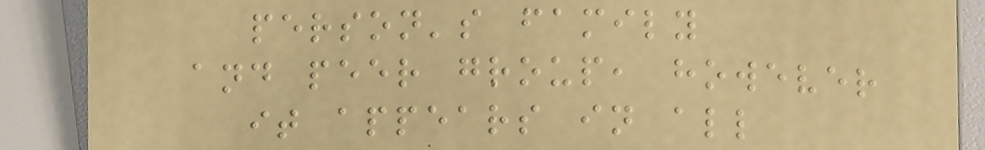person's family
and peer group, however
it appears in all
